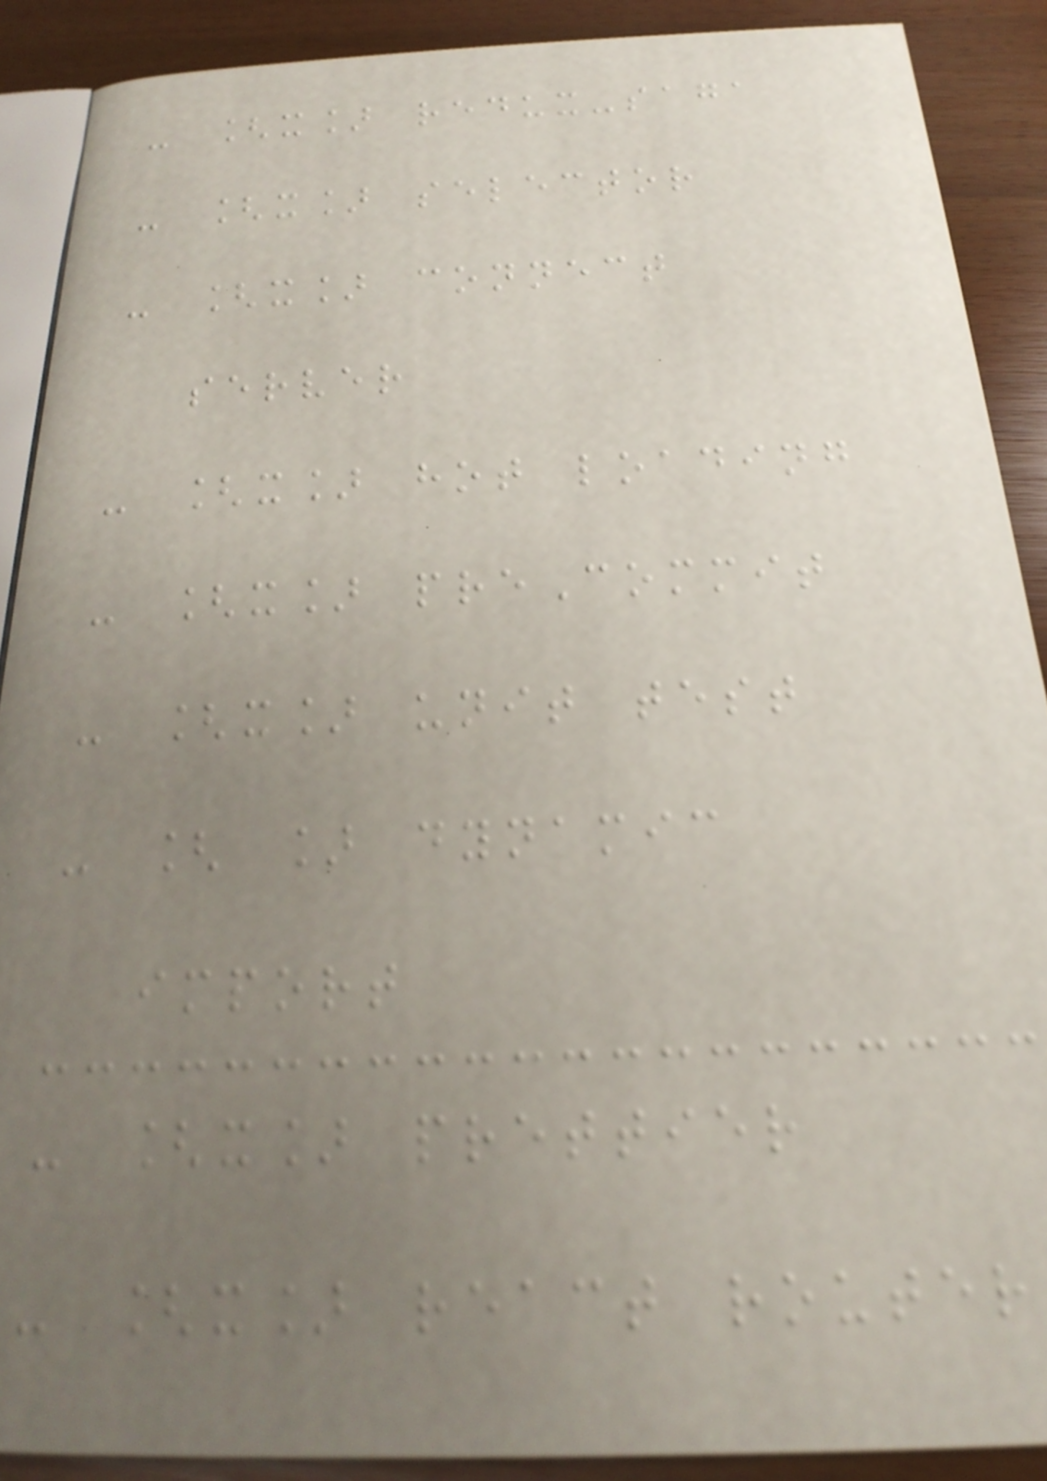- [x] redux-saga
- [x] selector
- [x] connect
server
- [x] hot loading
- [x] preCommit
- [x] unit test
- [ ] dynamic
import
- [x] prettier
- [x] react router
